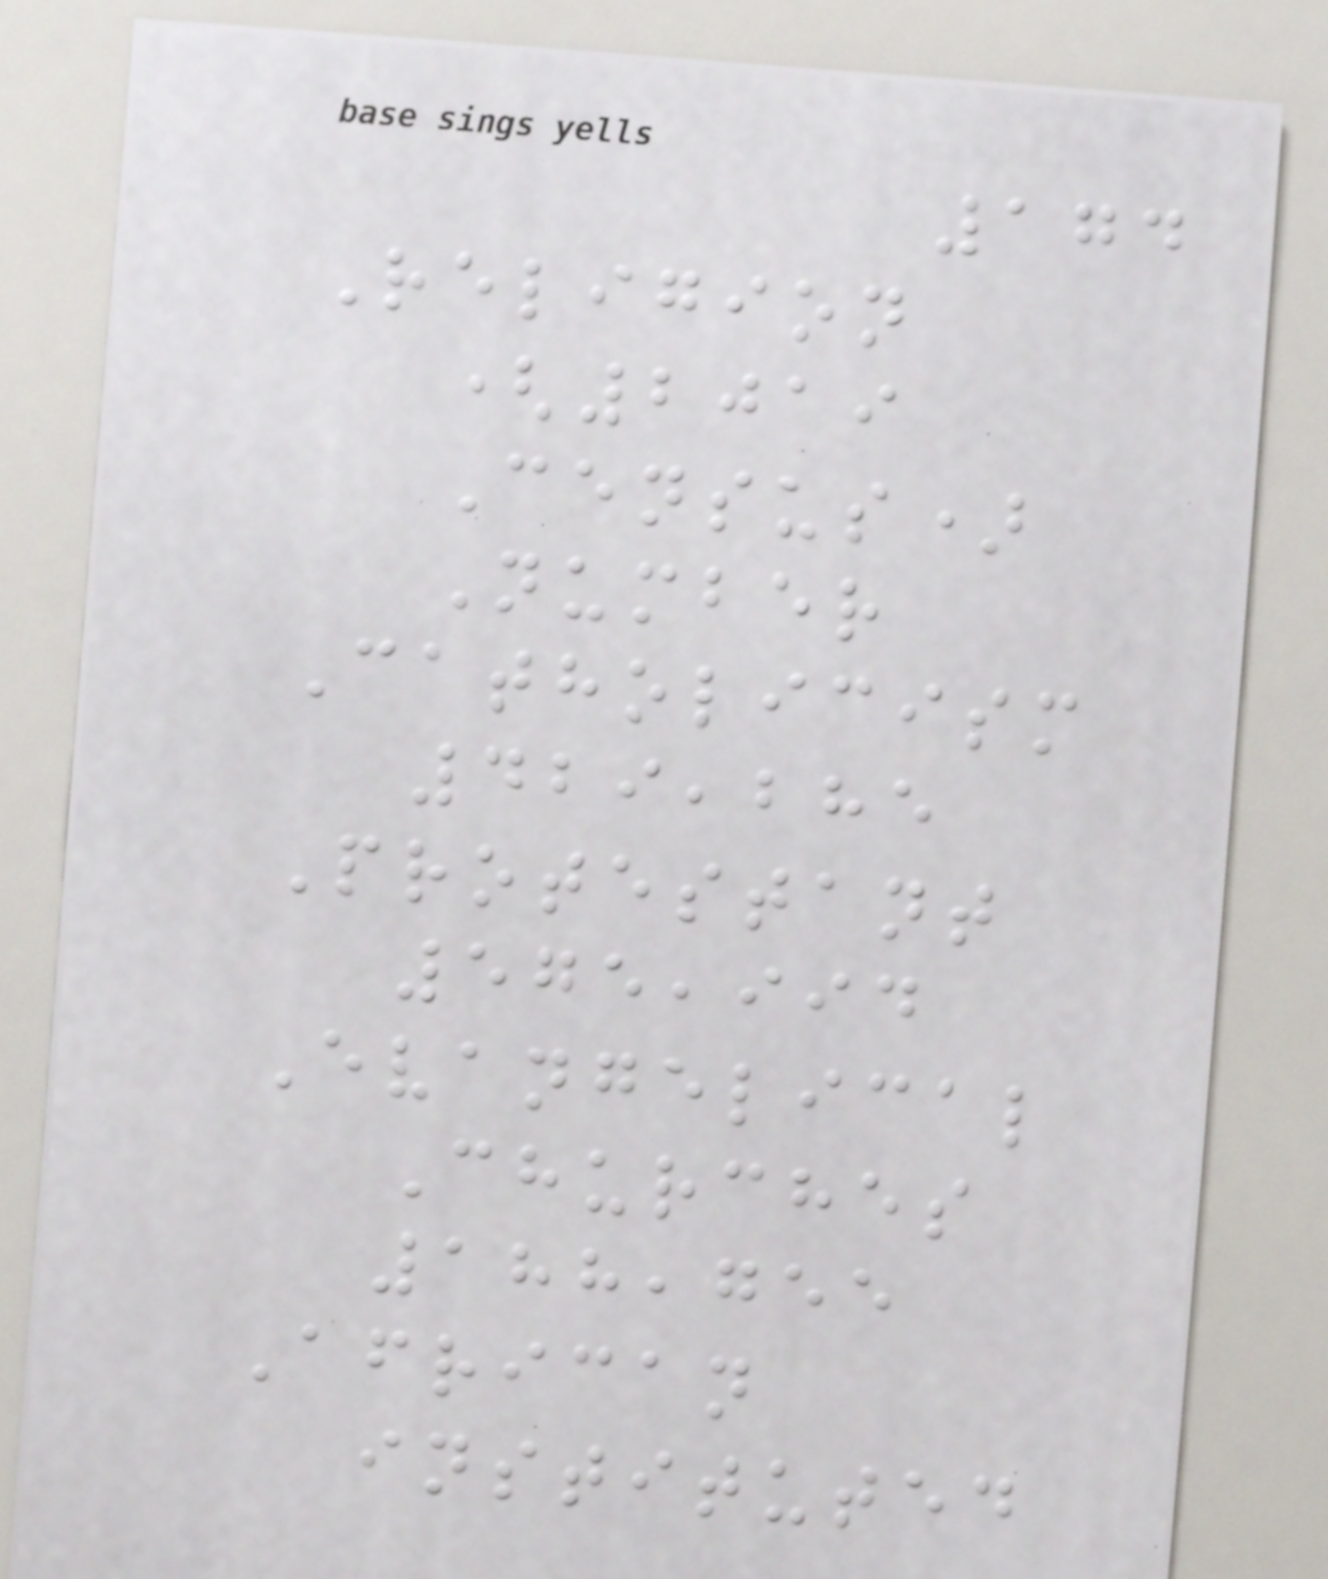174
Religion
(2019
Census)
Number
Catholicism
429,285
Protestant
575,994
Evangelical
Churches
188,755
African
instituted
